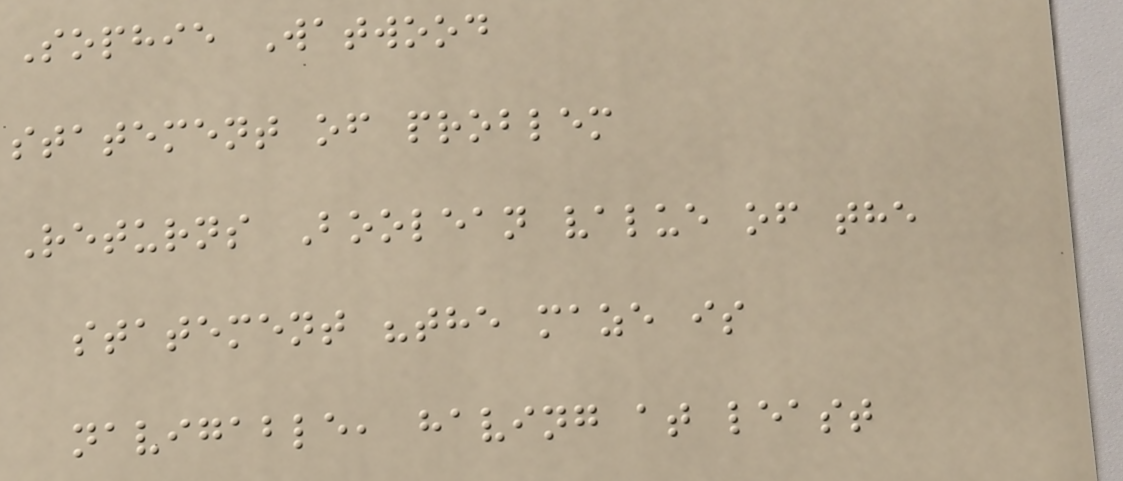Sophie Watwood
statement of problem
Returns Boolean value of the
statement "the maze is
navigable, having at least
